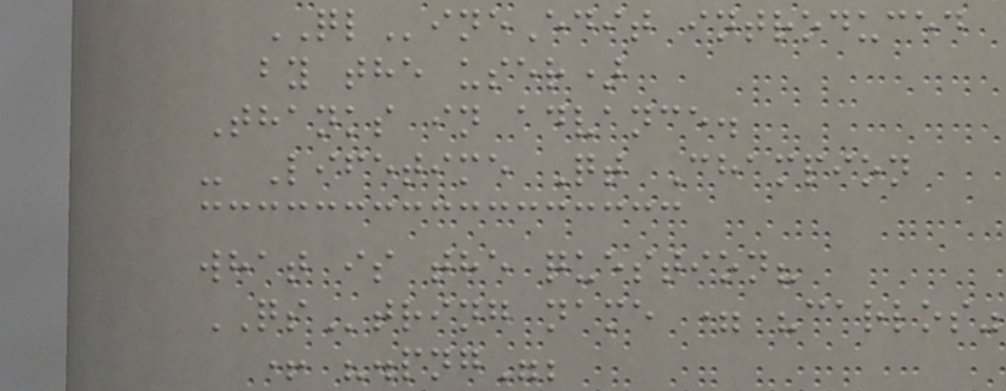QLineEdit introduced
by the user)
Thanks in advance.
- Lifetime Qt Champion
what is the question?
QString name = "carlos"
+ ".png";
